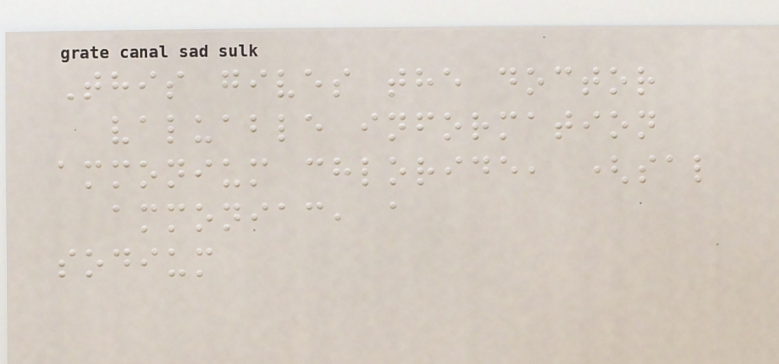This gives the doctor
valuable information
ammonium chloride, (sal
ammoniac, a
sodium
